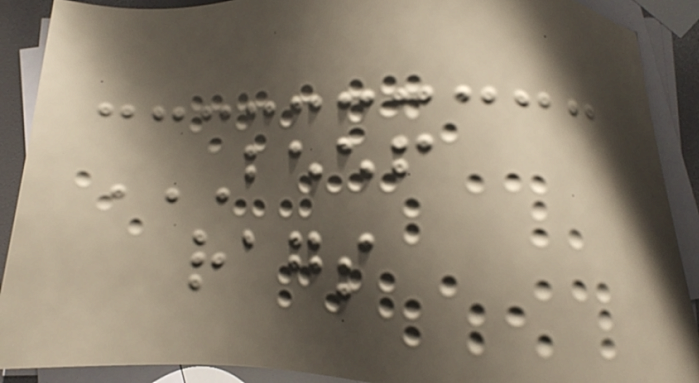BEEF
RAGS
